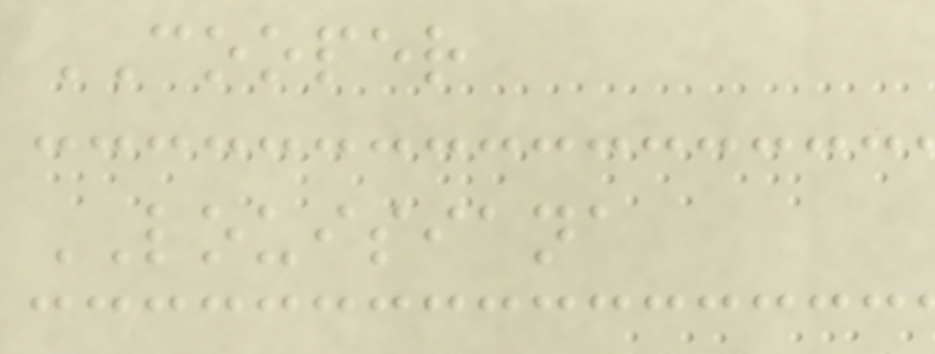COOPER
LOUISIANA
